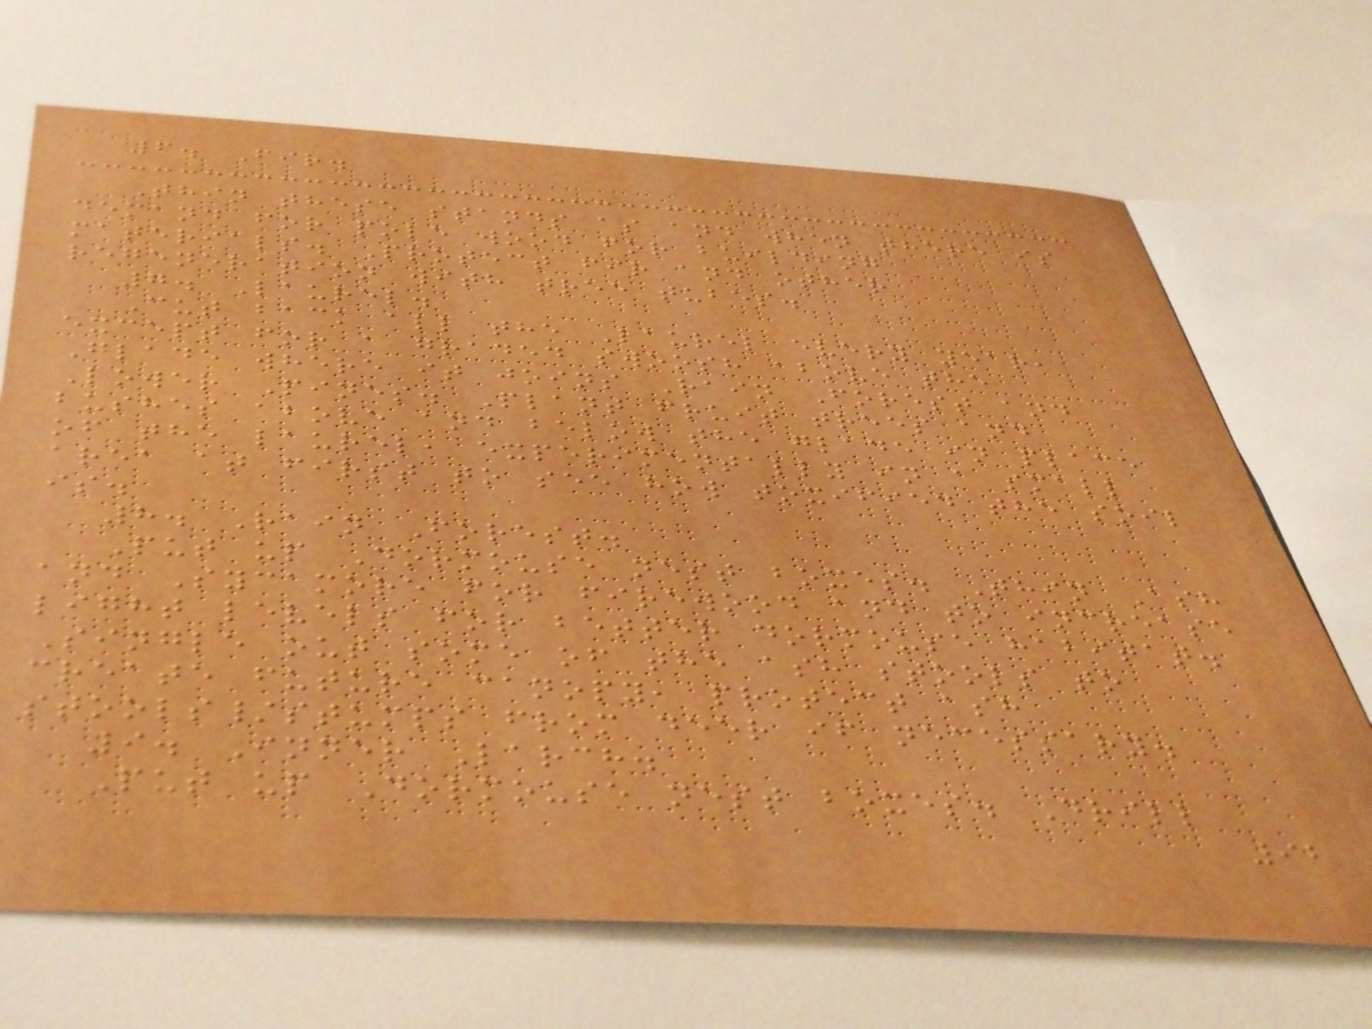6. Fir.
Thin these stands as and when there is
demand for pole wood for building
materials. Protect fir and other
regeneration with tree tubes.
7. Laurel.
Cut back all the Laurel every year,
except for a graded swoosh above the
Glade where it joins Rain Forest and
Lower Pines. Plant fruit trees and
bushes above and below the glade in place
of the laurel, experimentally in a small
area at first to see how toxified the soil
is.
8. Rain Forest.
Put up Dormouse nest boxes. Thin Ash
and Sycamore for firewood and to increase
light levels for better dormouse habitat.
Single out some of the ash stools to
create future canopy, protect ash
stools/stumps from deer if necessary.
9. Inner Larch.
Put up Dormouse nest boxes. Drill
92
